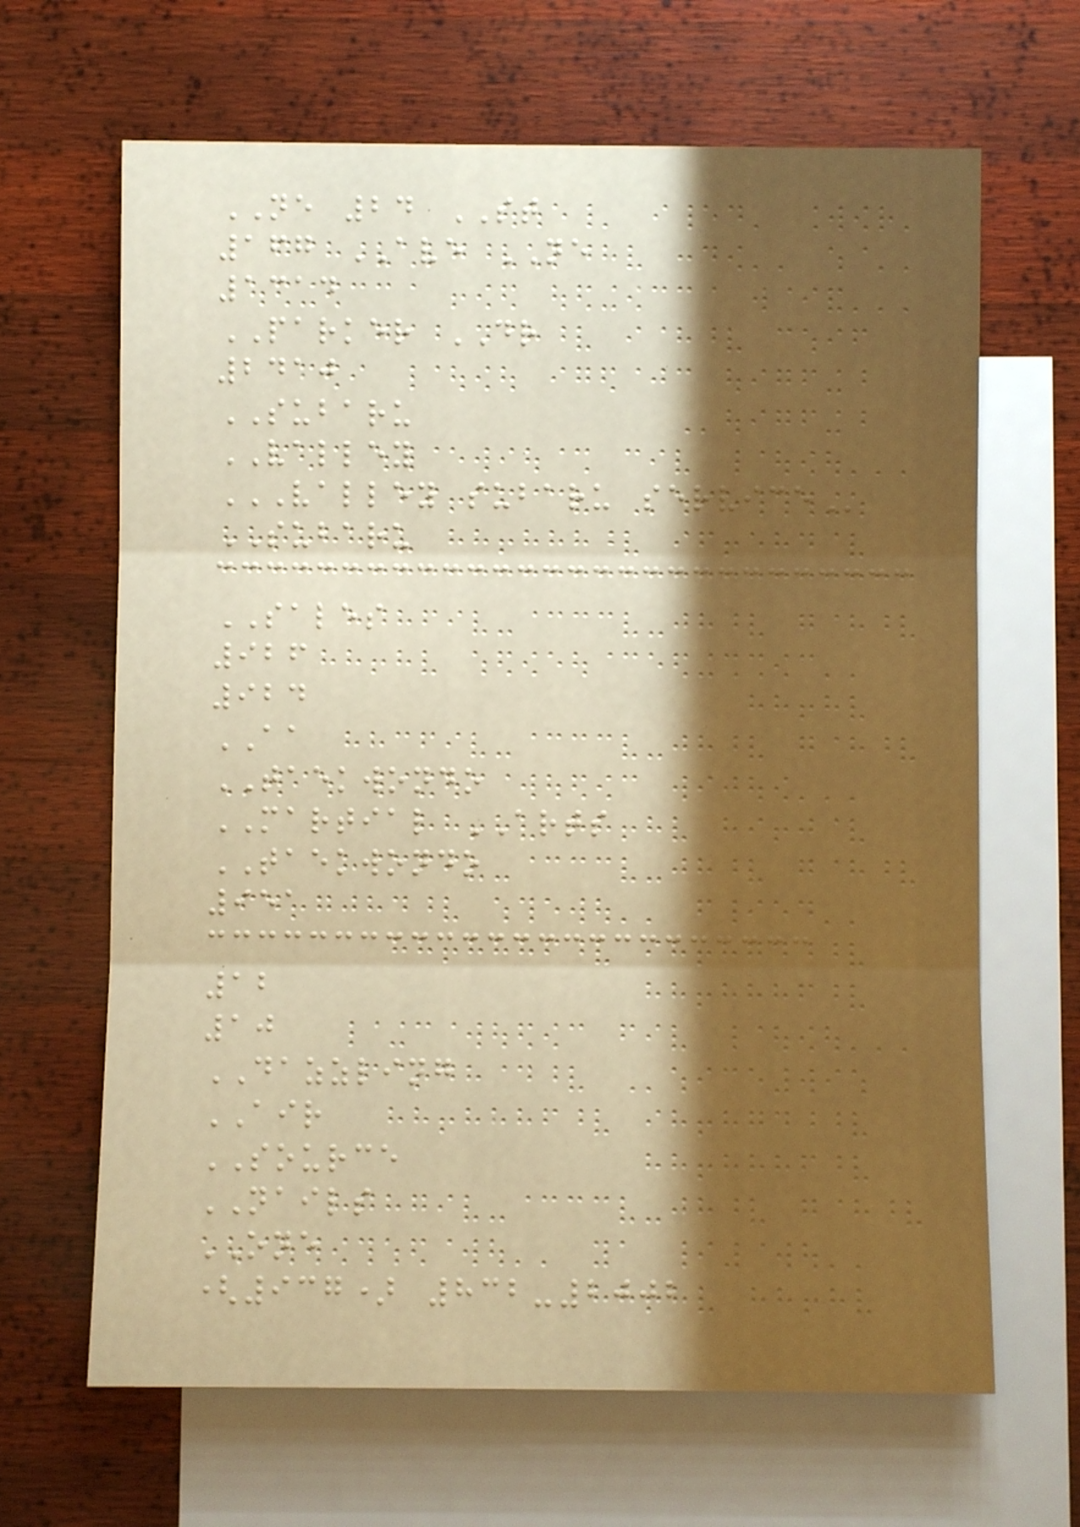NE 24 ST
167 AVE NE
1314
PARKER DR
2410
SUBARU
VALLEY
VALLEY SUBARU SERVICE
SUBARU
SALES
926
924
AA
TAEKWONDO
MARTIAL ARTS
TAEKWONDO
951
12
10
DAZZLING
AIR
SOURCE
NAILS
ONE
(937) 832-2002
